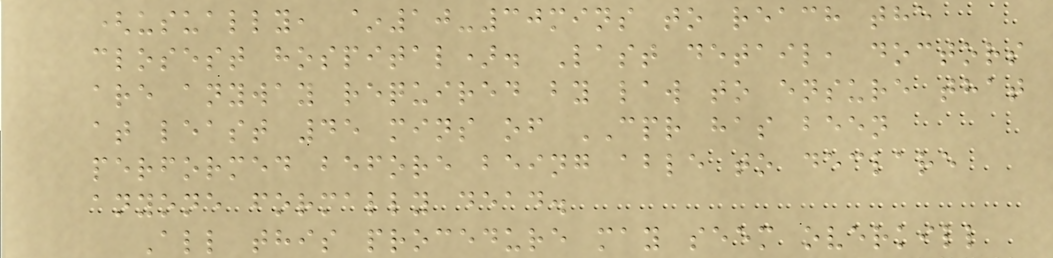(usually, ~10-30mins to reach the
closest hospital). Last detail, doctors
are anyway required by law to ensure that
at least 45 mins of CPR has been
performed before being able to declare
anyone formally dead.
All this procedure may seem overkill
